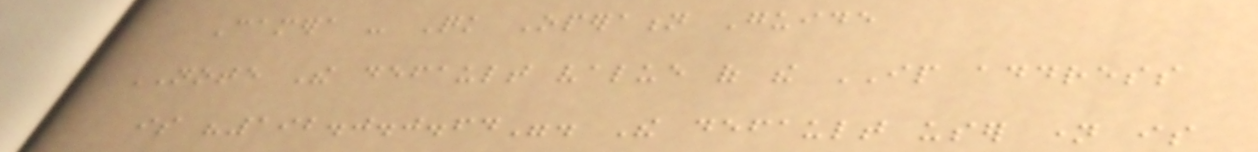Camera - Quick Operation Guide
NOTE The default value of the IP address
is "192.0.0.64". The default user name is
